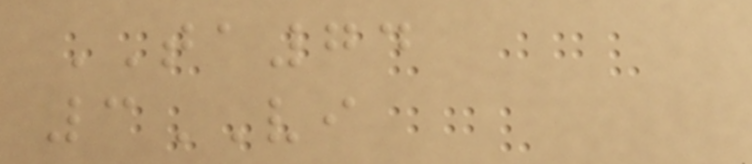TA74
3VI
